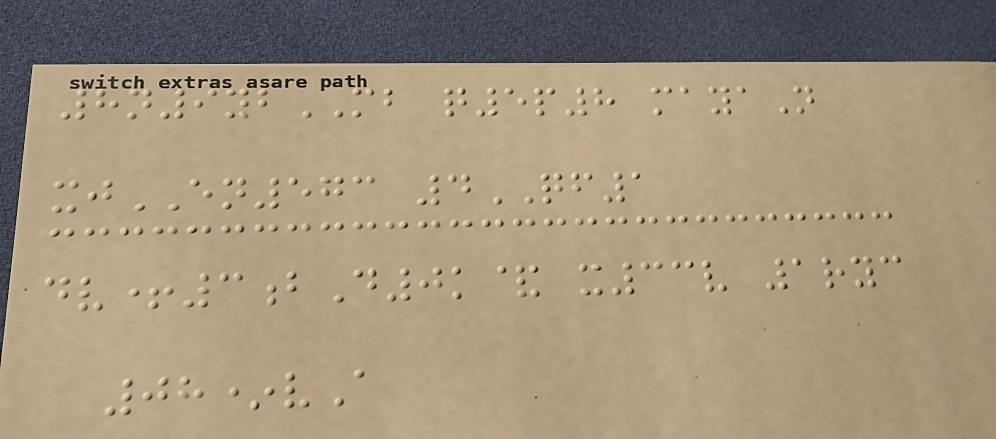8n9ybMB q5p8 mayaN
xjEN573 4QF1
dv+3bD0k& x33v 1ryc
08*vA
